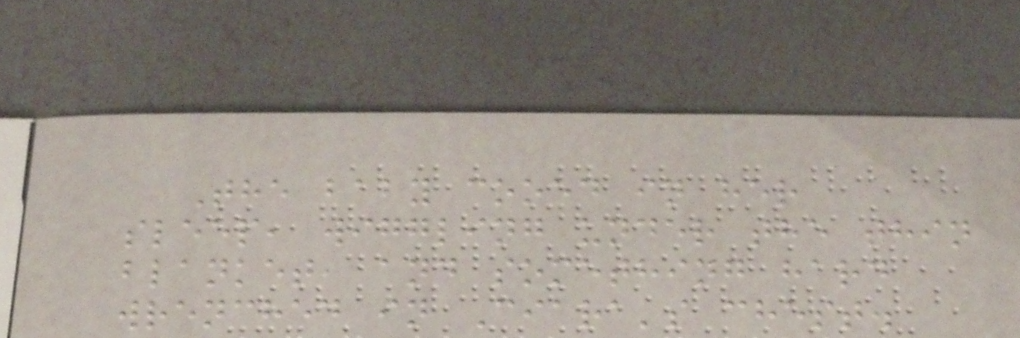The baby cooed in her
sleep, wiggling under the thin
blanket, and something hard
wrenched in Ciara's chest.
